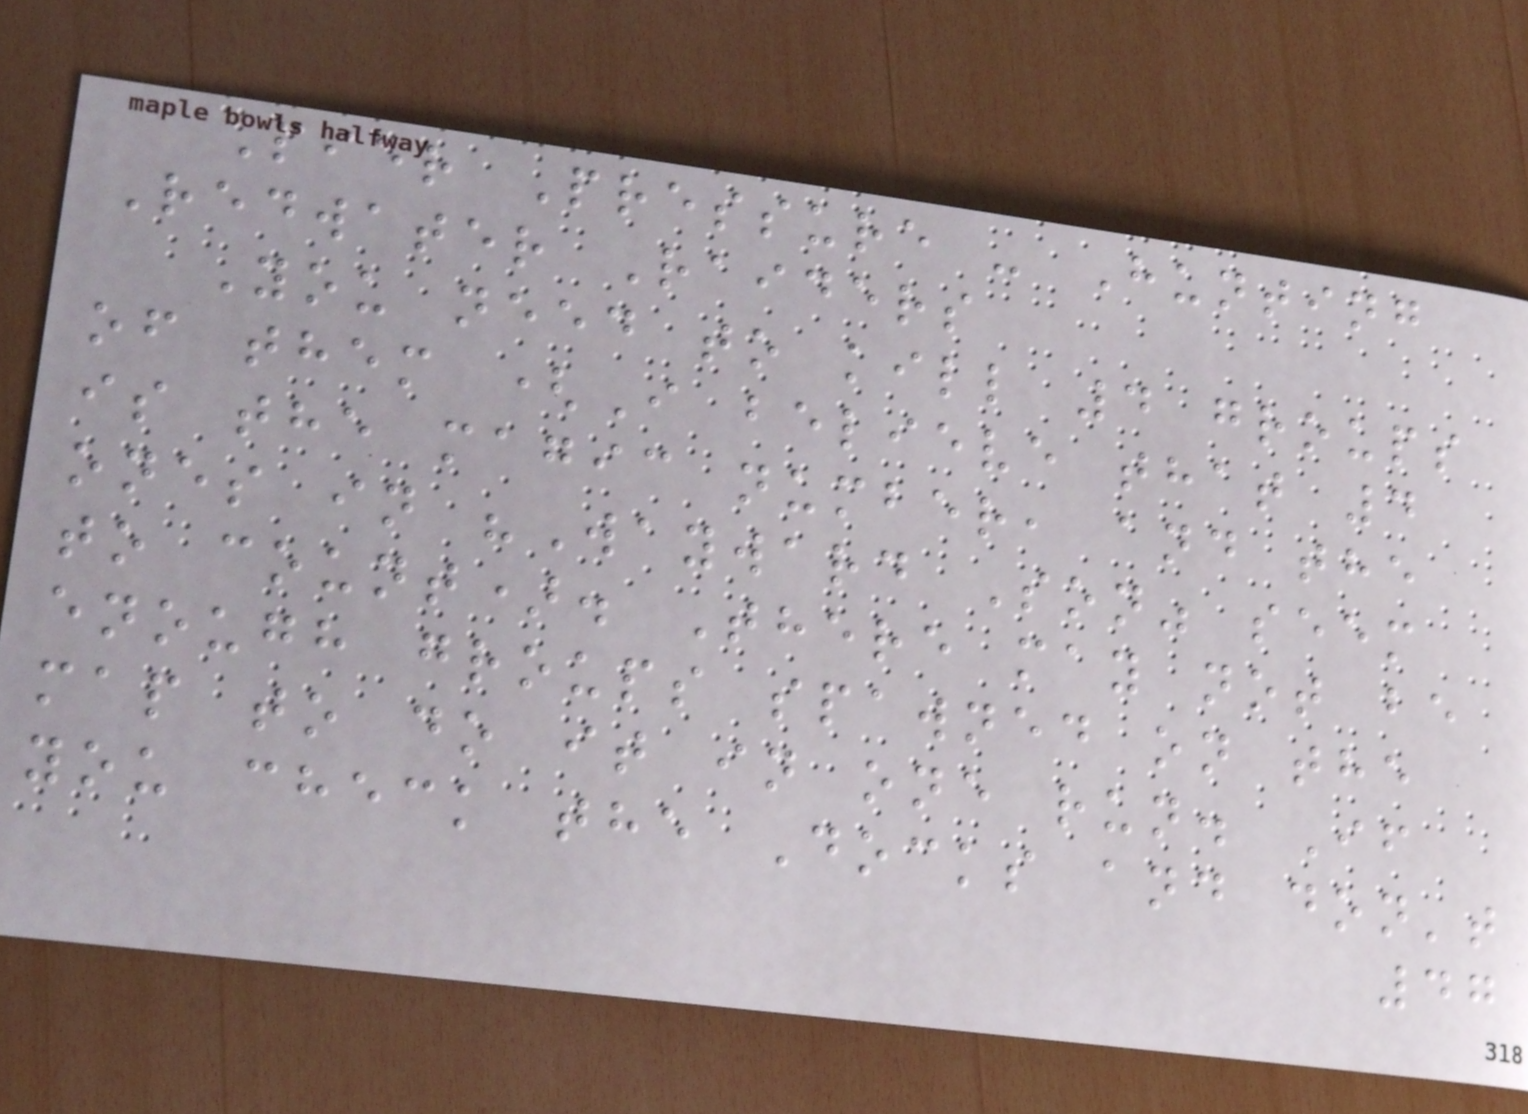Pier Pressure - Hunting
Redwater Raiders
You need to kill 4 groups
of them (I believe that 4
is the magic number, and the
ones in "Wayward Son" seem
to count). There may not be
enough groups spawned on the
map to do it in one run. If
you check the Docks and don't
47
